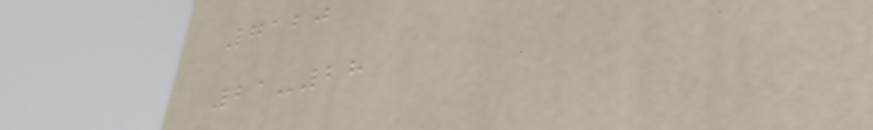7120
21-28
